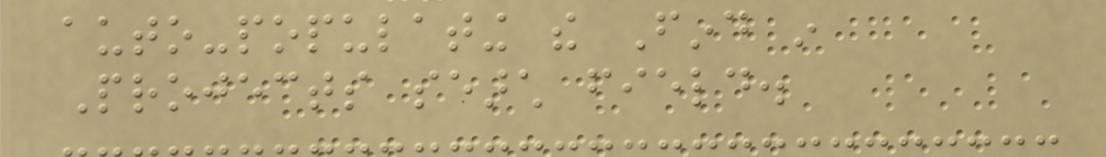auto-populating the Find in
Projects search field.
